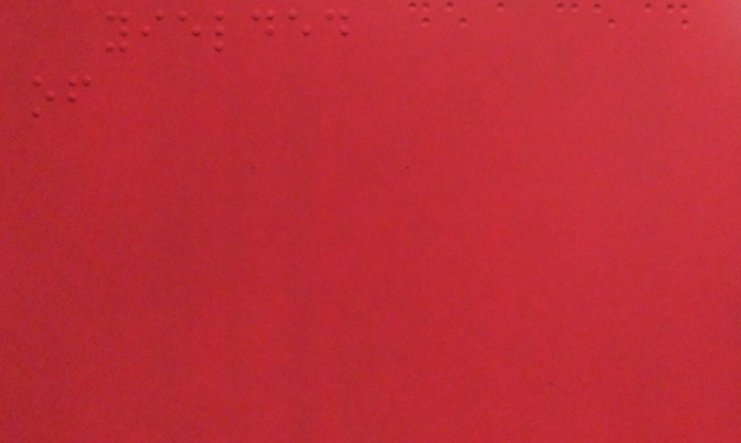yielded
of
